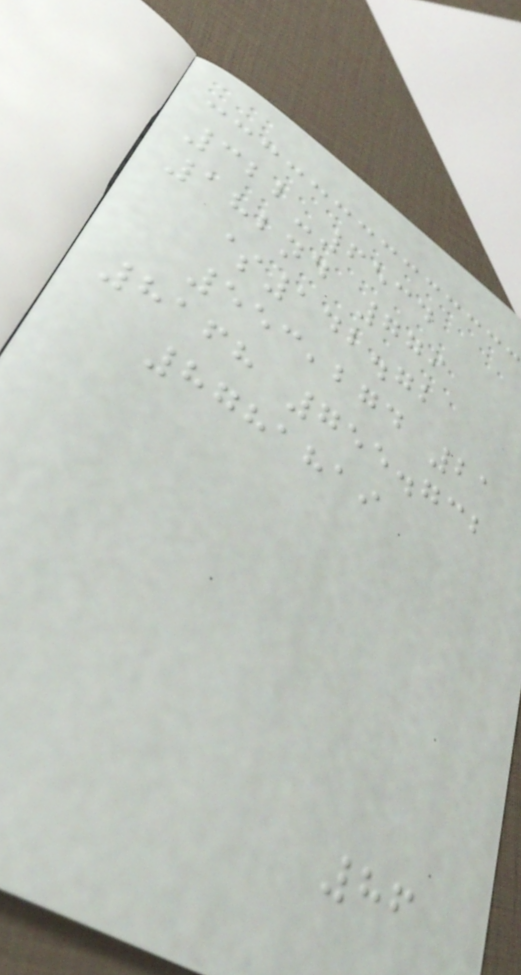322-6534
182nd 779
$142.72
553,274 21
8168 755.732
8781819
86
